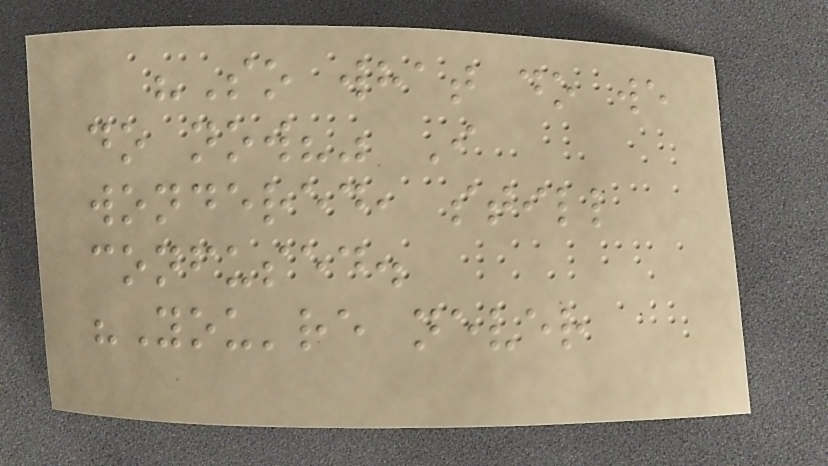"So what do we
do now?" I
wondered, still
confused.
"You're never
